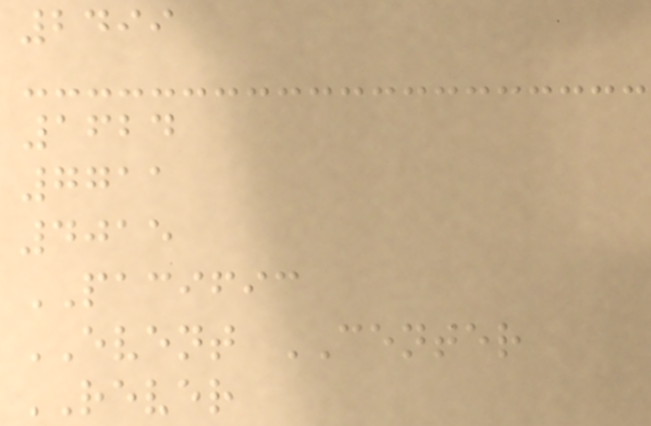2499
1624
7711
4015
PACIFIC
EVENT CENTER
REVER
